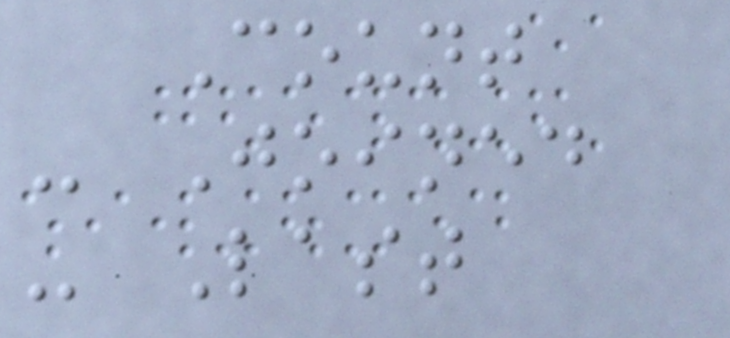Count
- Joined
- Last
